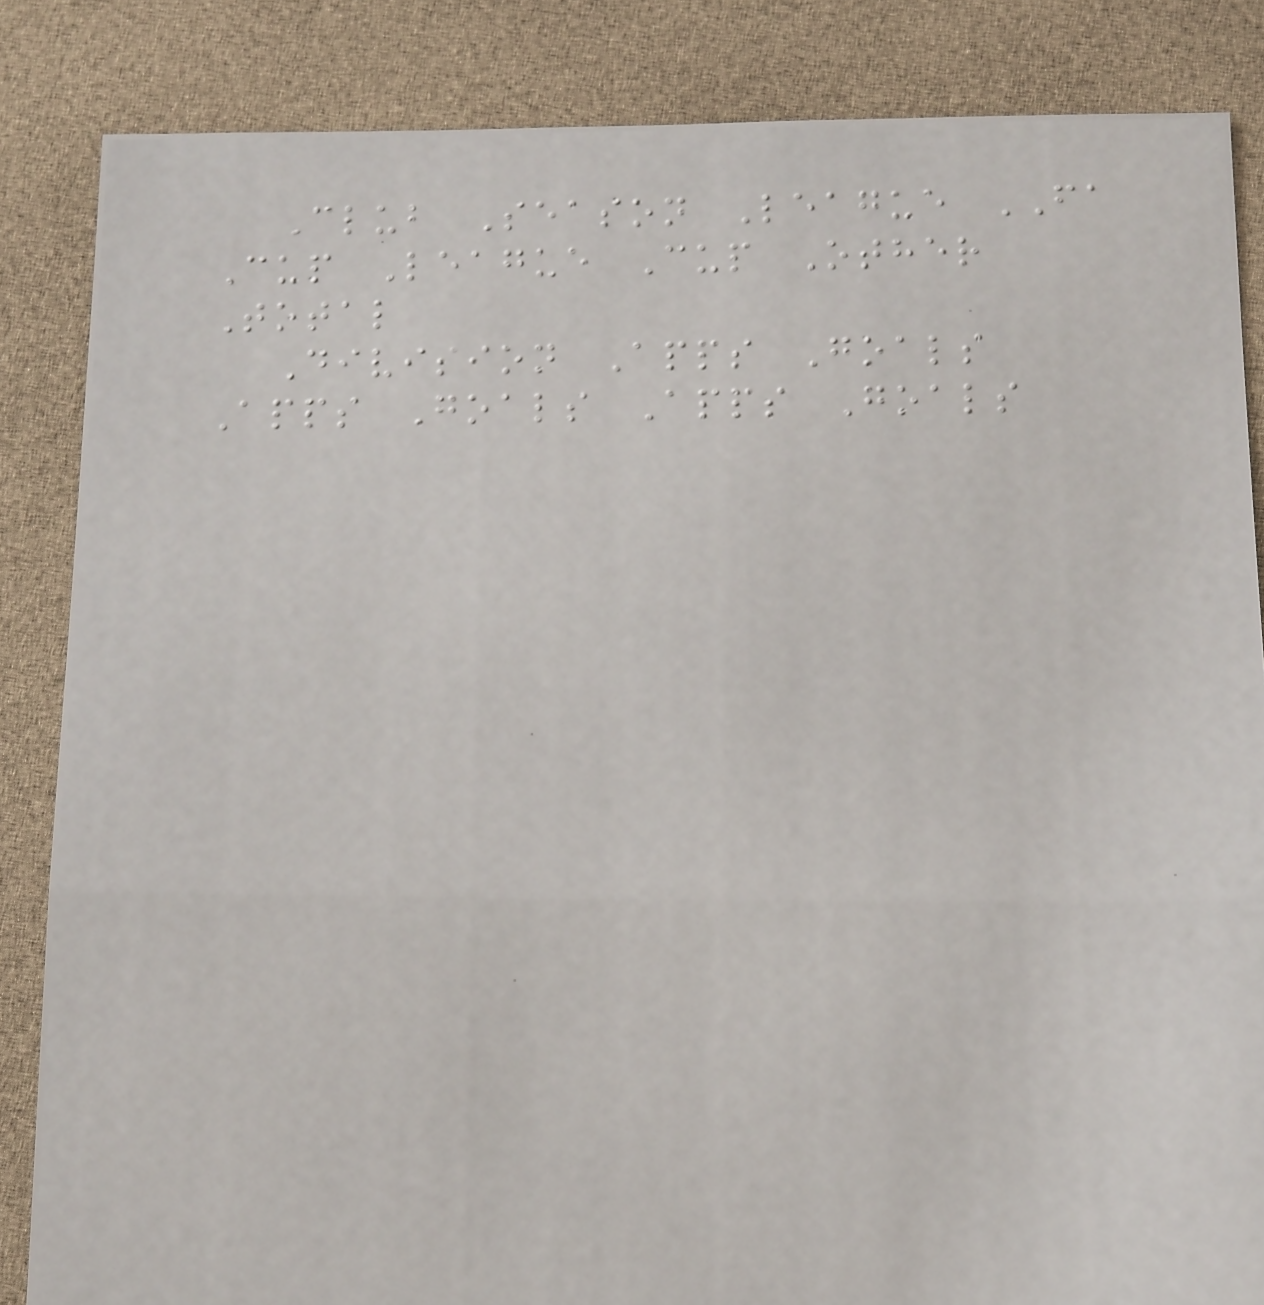Club Season League FA
Cup League Cup Other
Total
Division Apps Goals
Apps Goals Apps Goals
